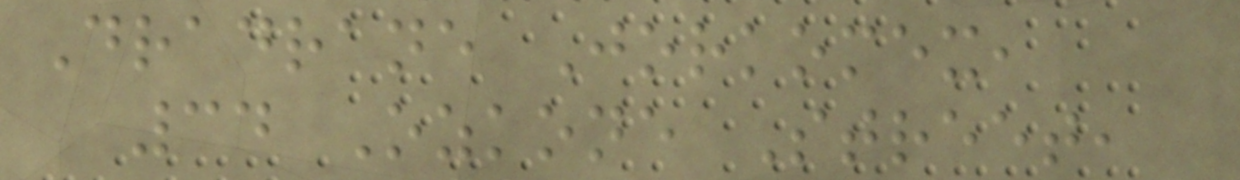Dradrane Jorkomex,
34 Ozkone Street,
